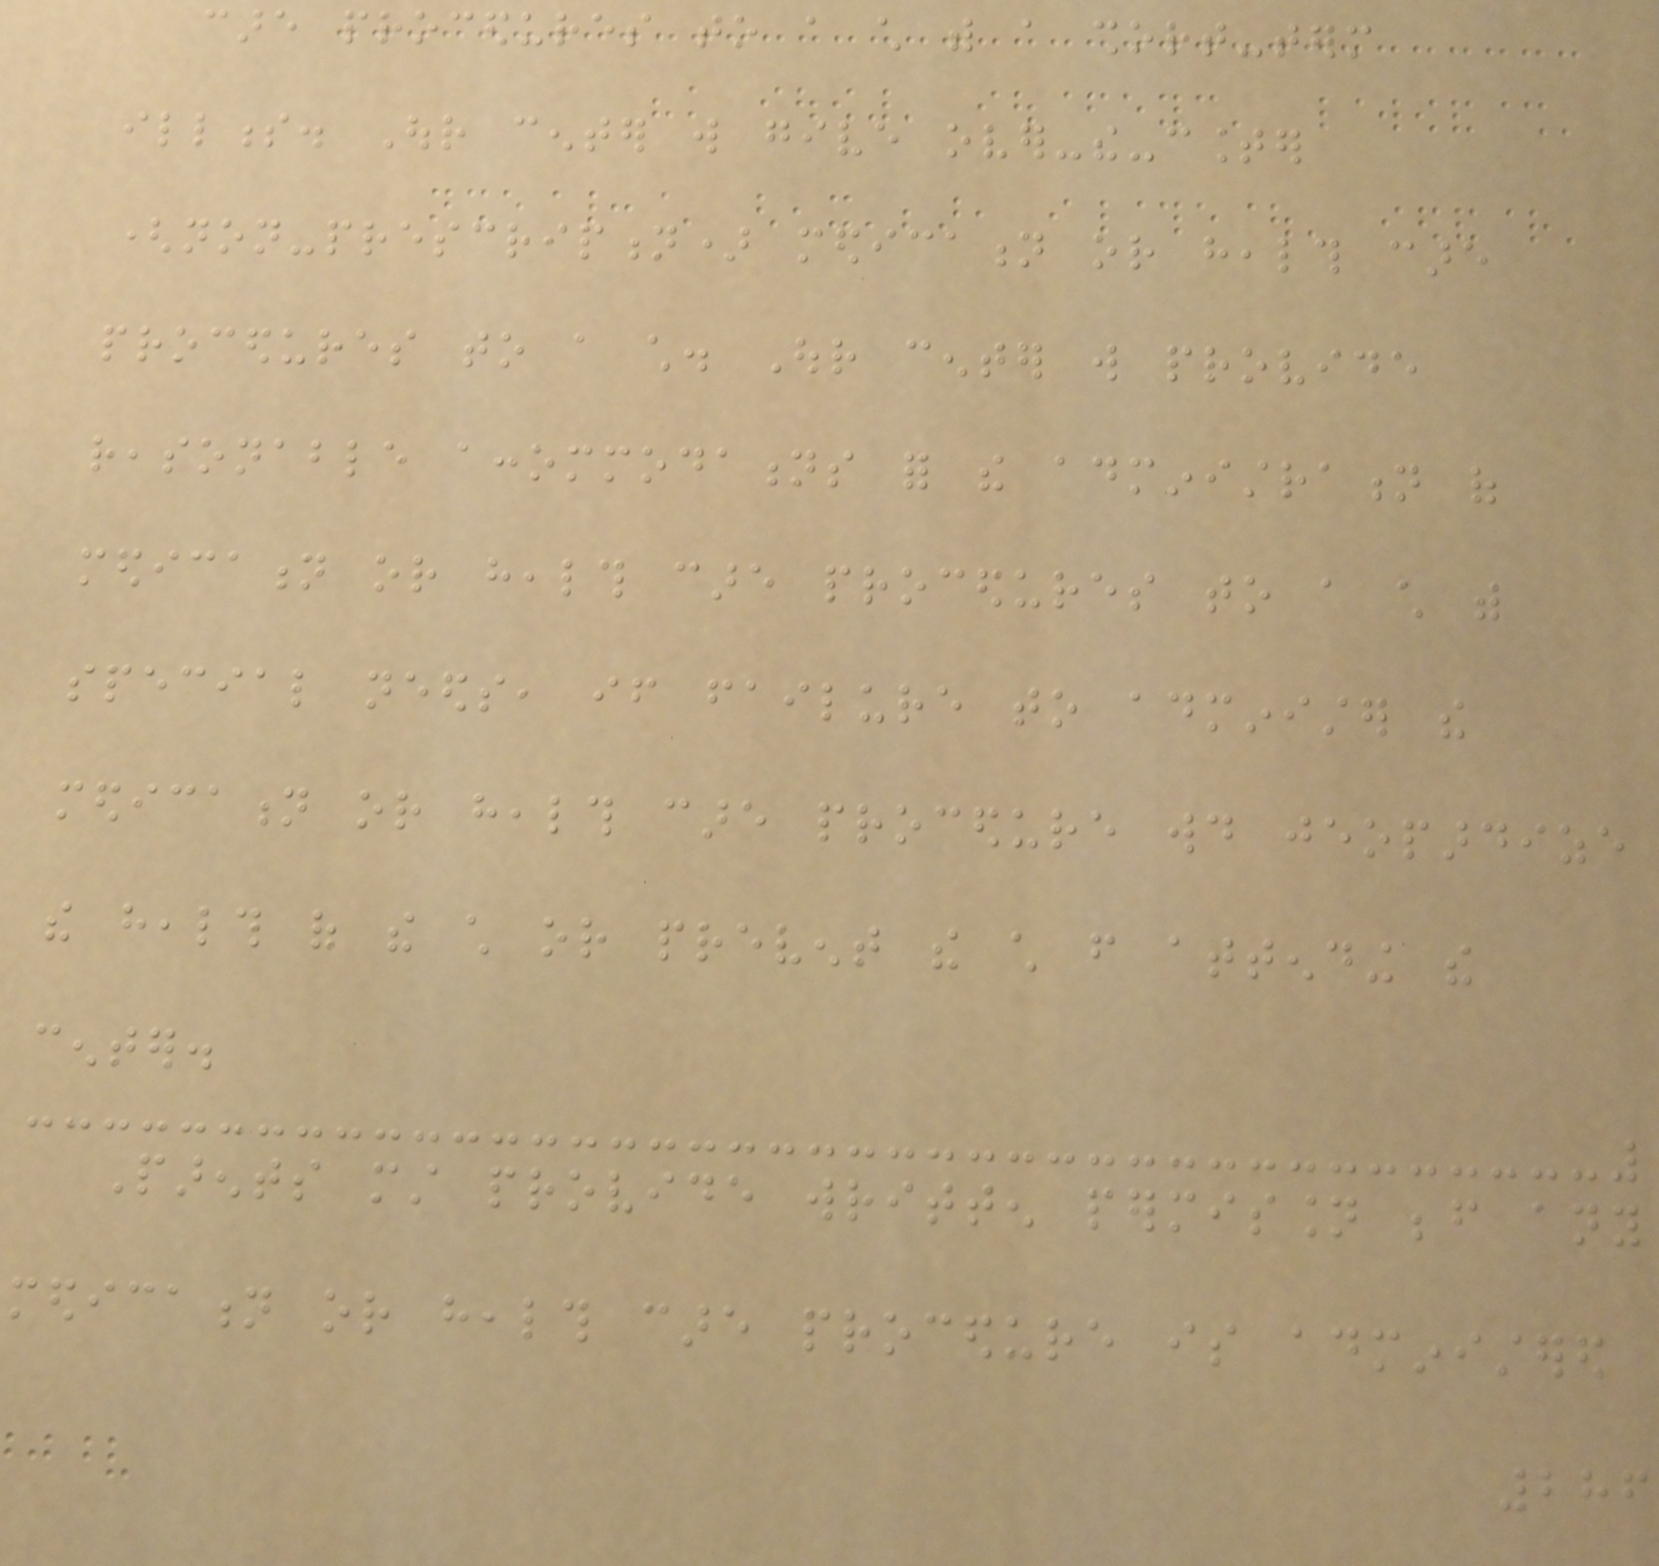care procedures to a child with a short-term
illness. Our center will give over-the-counter
(non-prescription) medication or health care
procedures to a child. Our center will provide
reasonable accommodations for the administration of
medication or health care procedures to a child with
special needs, if failure to administer the
medication or health care procedure would jeopardize
the health of the child or prevent the child from attending the
center.
Parents must provide written permission before any
medication or health care procedure is administered
286
